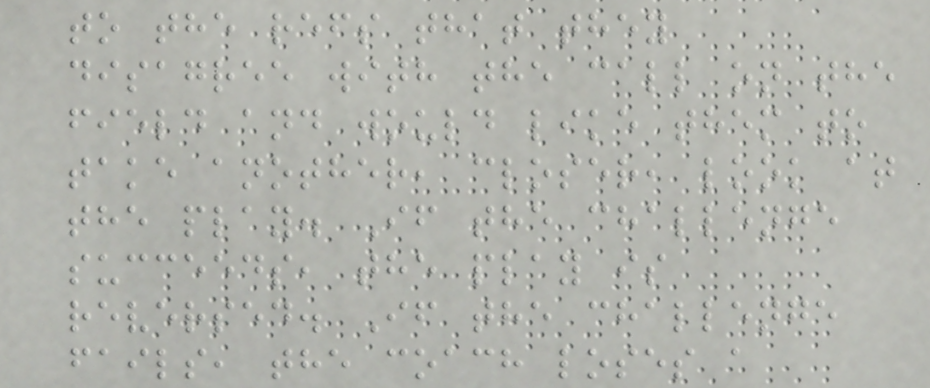to the refs that they
disagree with the call on the
field and would like them to
take another, closer, look at
the play. If the challenge
succeeds, the play is
reversed. If the challenge
fails, the coach loses a
